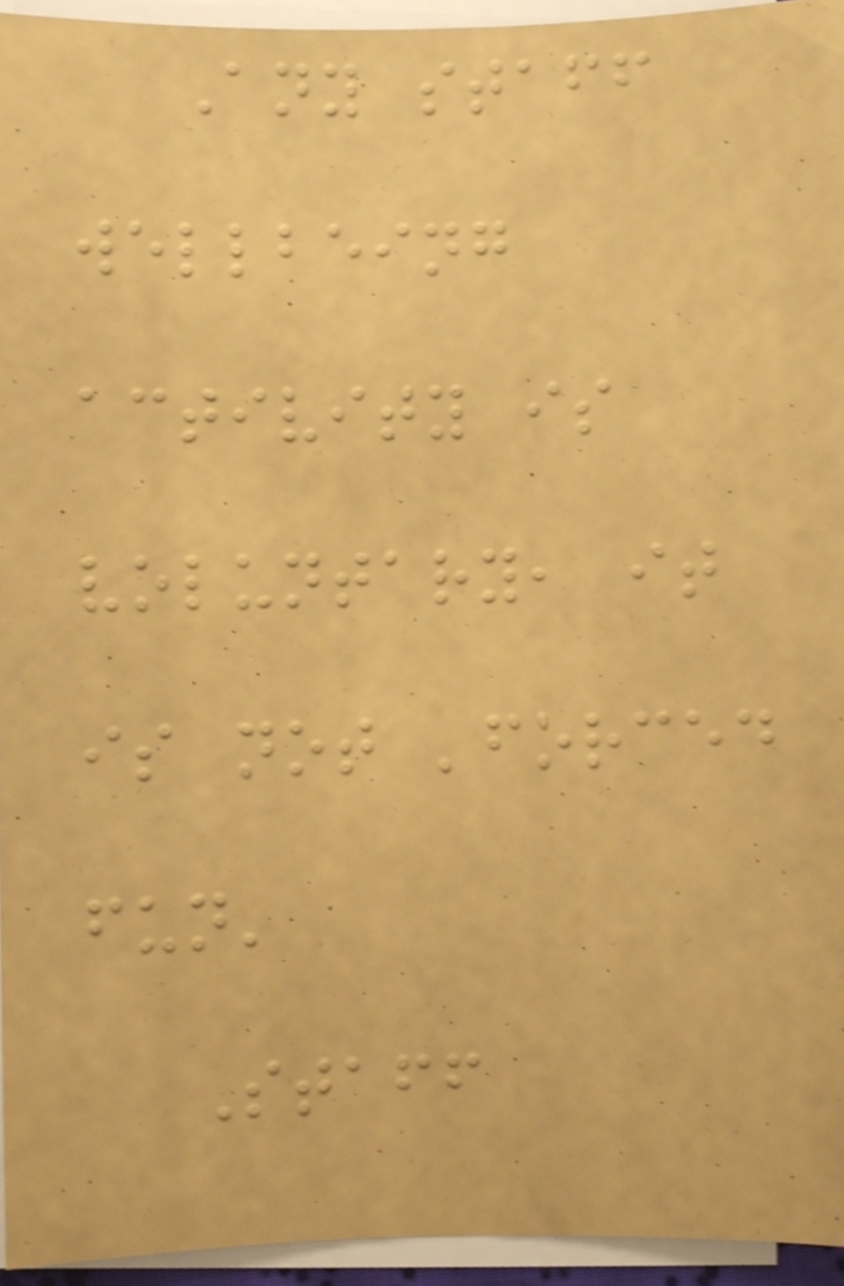Any staff
wellbeing
activity is
voluntary, it
is not 'forced
fun'
Staff
